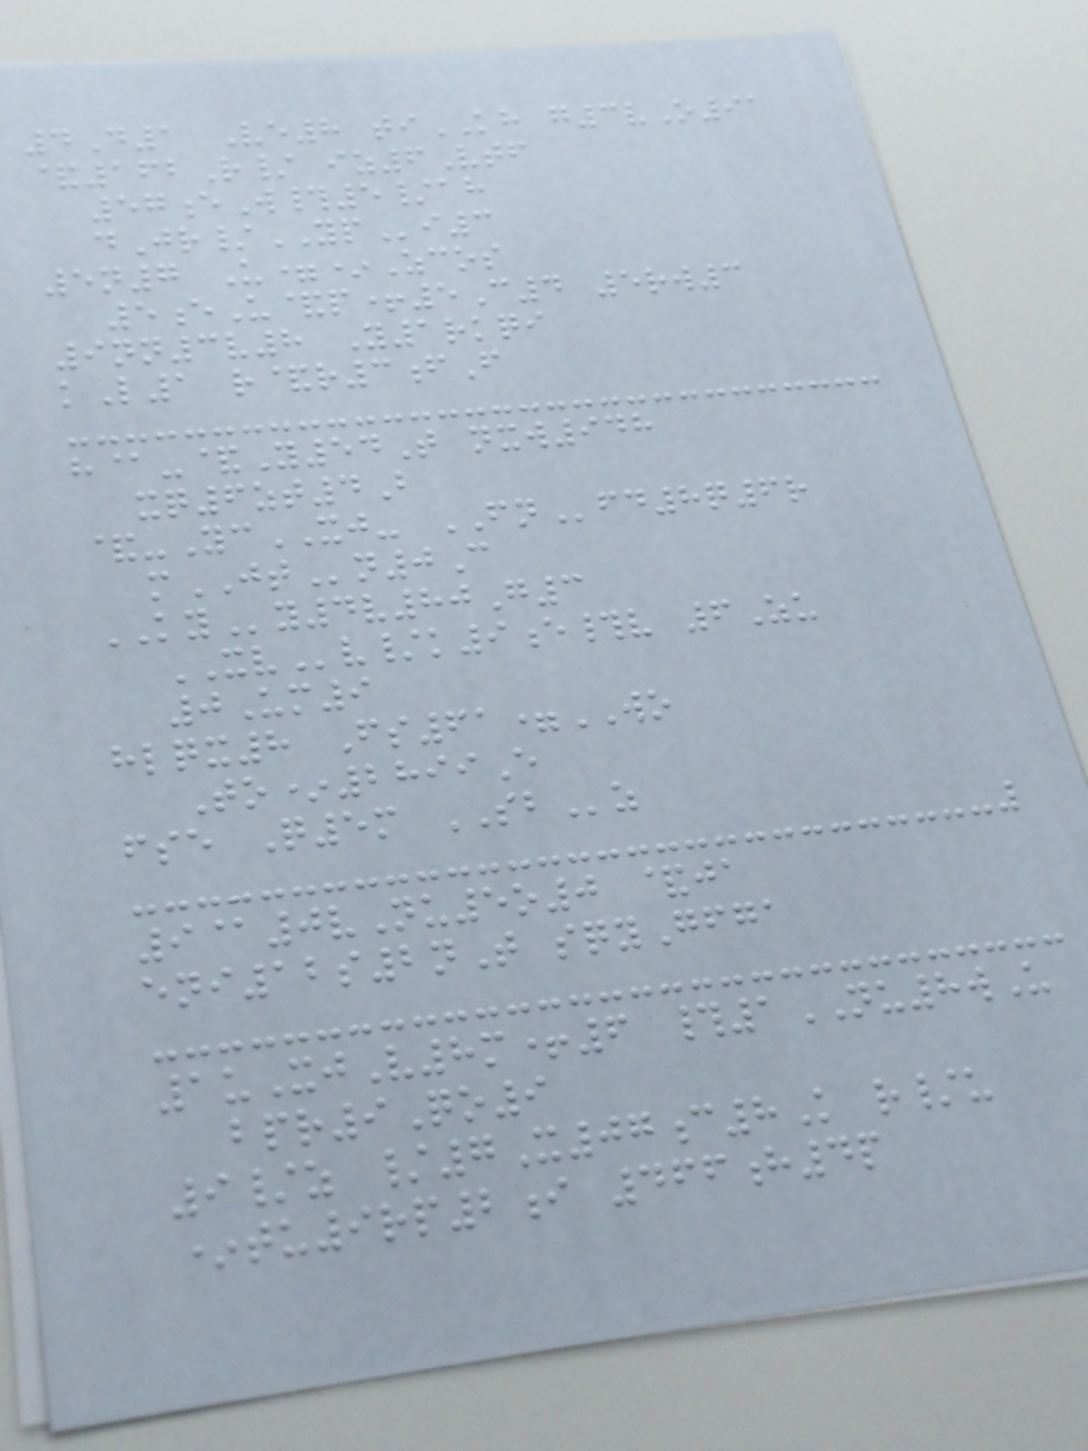4D1 Ve8 tiKH g3vO91
&162R/ iz6Vtf
57eW#5/ah
dJr/YPi3
5n7 U=*Zcos
5eU&p+5C4 5rw3
9nn3v8 Y1rkqi
kL1 r&r3fF
h@-&Y54T nxw948
xq6zt4B
&-YcXJ- FNfd8q6r
mJTn0C
KYy4v80G3
XVv/k9e#v 6Zu
0Um9
hlqx8 Fs61=WO
To*2899E
fse Q5m SBz
9@0vNu5o0 &ja
eni12s2nT sqyGfga
1uXjV8m+6 #1NU8wU
bpr9Qo9
9/z /7X07c8K r/u
*tu9rp2i 466h4p
